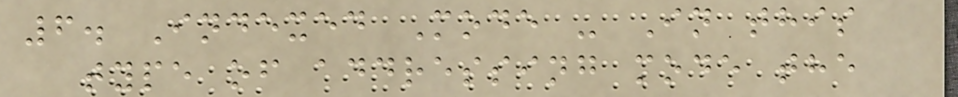6. Indexed Mode - In this
type of addressing mode the
